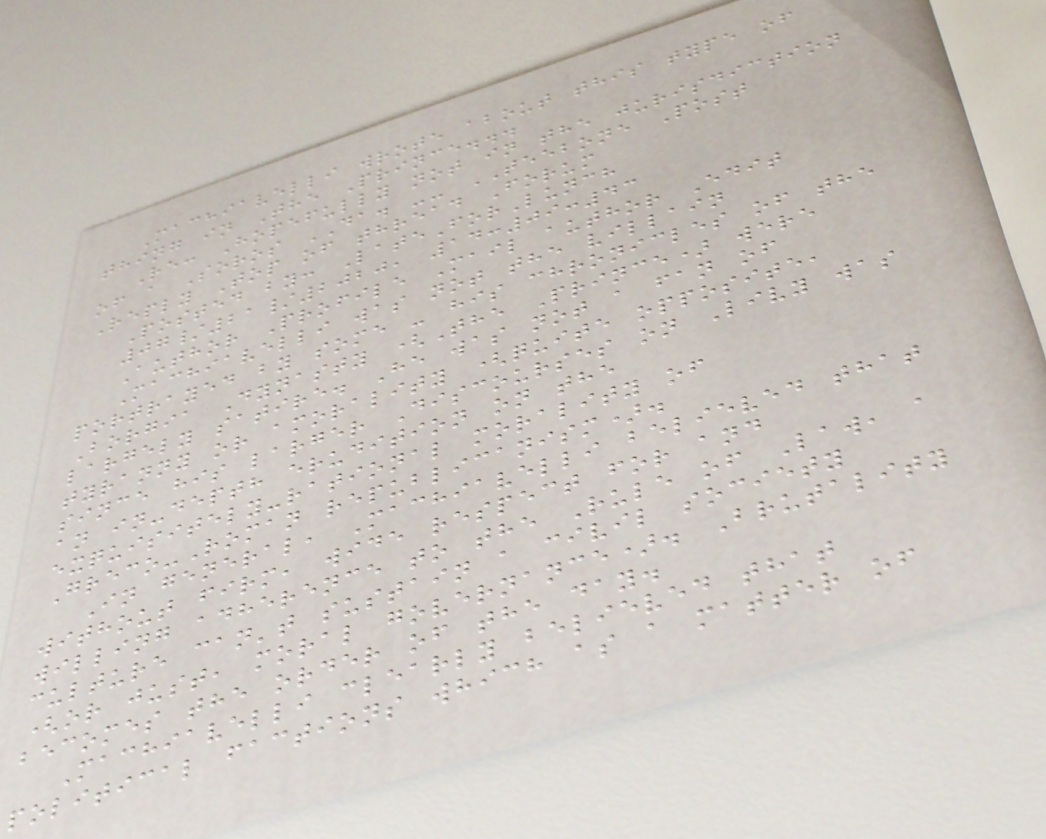Machiavelli wrote about this type of
thing in The Prince...
Re: Hopefully not in the jurisdiction
of a Soros DA. -- TEEBONE Post
Reply Top of thread Forum
Posted by: LateForLunch
07/21/2020, 14:09:43
Author Profile Mail author Edit
Machiavelli was not the villain
portrayed by some - his chronicles of the
Borgia Dynasty (The Prince) were
largely satire. He was not a fan of
tyranny or amorality (quite opposite,
since his larger Discourses on Livy was
an in-depth erudition on the
exquisitely-rational morality of
Greco-Roman republicanism).
In general, Machiavelli believed that
without firm, wide respect for and
willing adherence to the Rule of Law, a
culture can't sustain a civil society
(or just, moral governance). Brutality
becomes the order of the day.
Machiavelli clearly believed that
political factions which as a matter of
